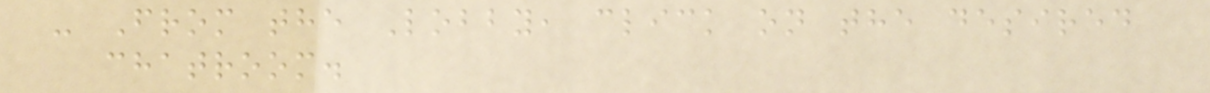- From the Lobby, click on the desired
chatroom.
